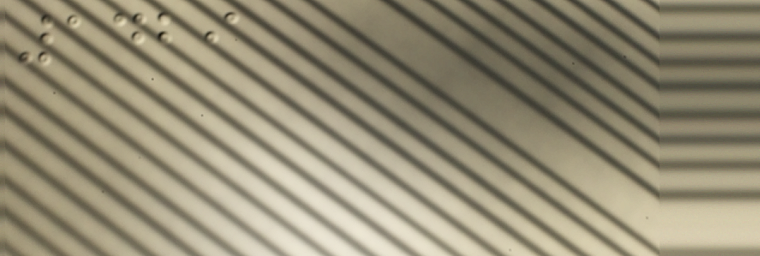1429
